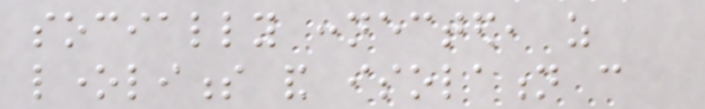socially connected, as
loneliness and isolation can
